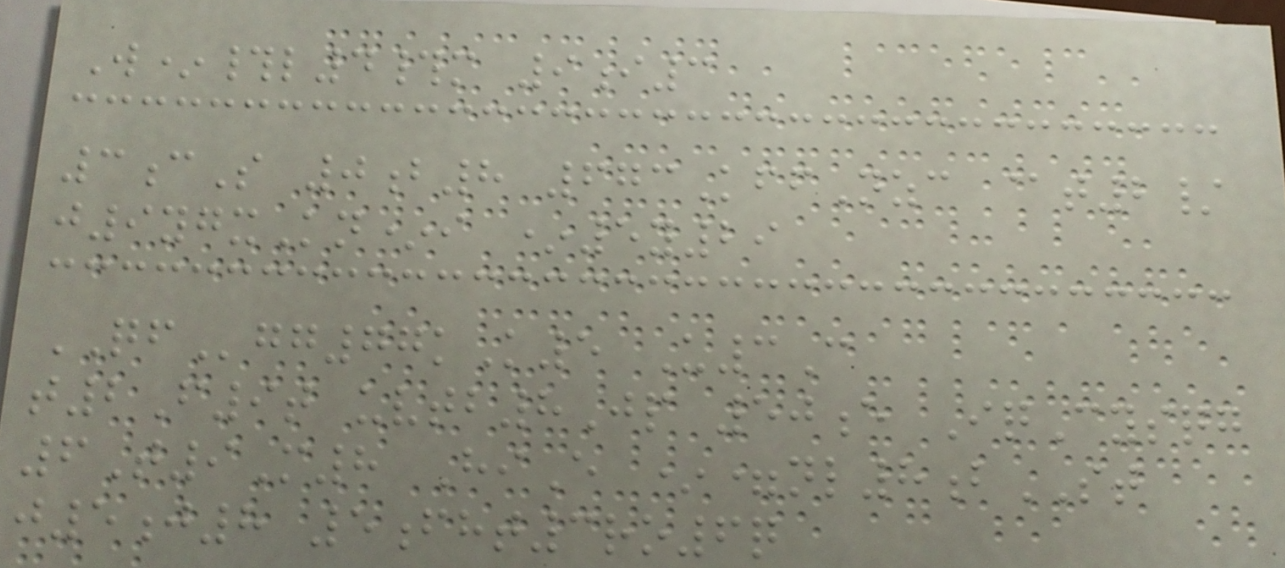W*#l4#m 9i3
3cS 0b8 673KffNzc @t2/
j9ygxKn*i *5y29
QFgg77kK5 U3C
t2F9t uvtb8Jp 50e IqCysqg
6T9M8 HiE *=nl8bST
j5j8 5fht3ro6q
